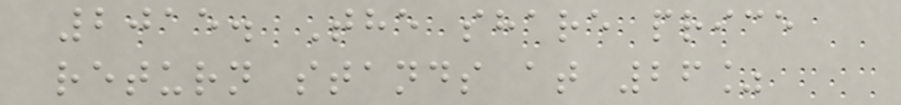2015. The share price
return stands at 26%
